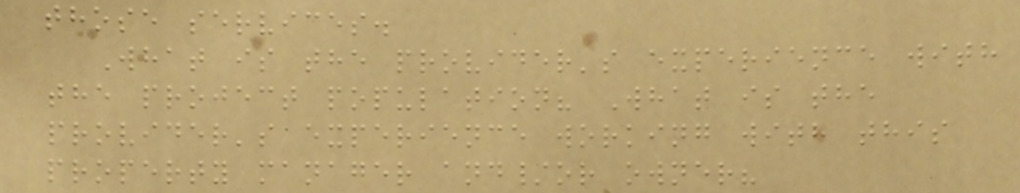those services.
What is the provider's experience with
the project population? What is the
provider's experience working with this
property manager and/or owner?
